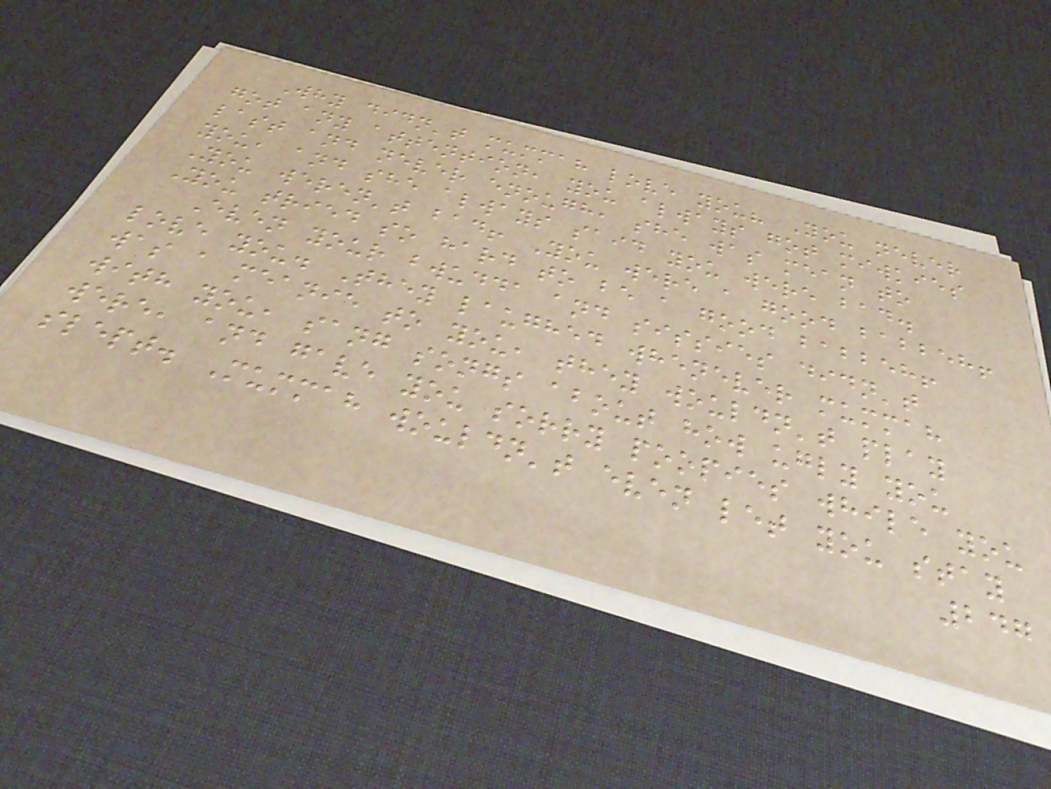Why didn't mummah love you? You never
got any attention, you always got miwkies
last and never enough, she was mean to
you, and she always said you were bad.
You weren't bad! You were a good babbeh!
You tried so hard to be a good babbeh!
Even your bwudda and sissies didn't
love you. They laughed whenever mummah
was a meanie to you, they wouldn't play
with you, sang songs about how ugly you
were, and gave you sorry poopies while you
slept. Mummah wouldn't even let you stay
247
